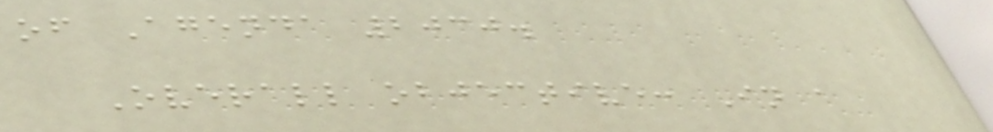of Agenda 2030.
Overall objective: In a
